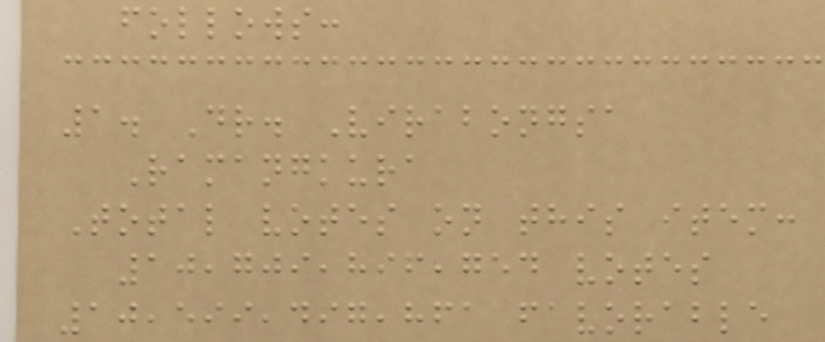follows:
1. Dr. Virabongsa
Ramangkura
Total votes on this item:
10,709,896,754 votes
10,599,497,861 favorable
